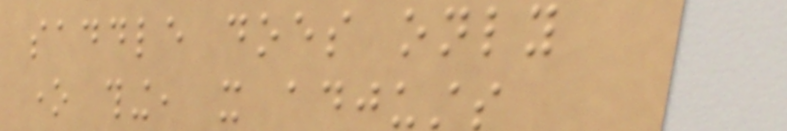saddle does only
one thing, it adjusts
